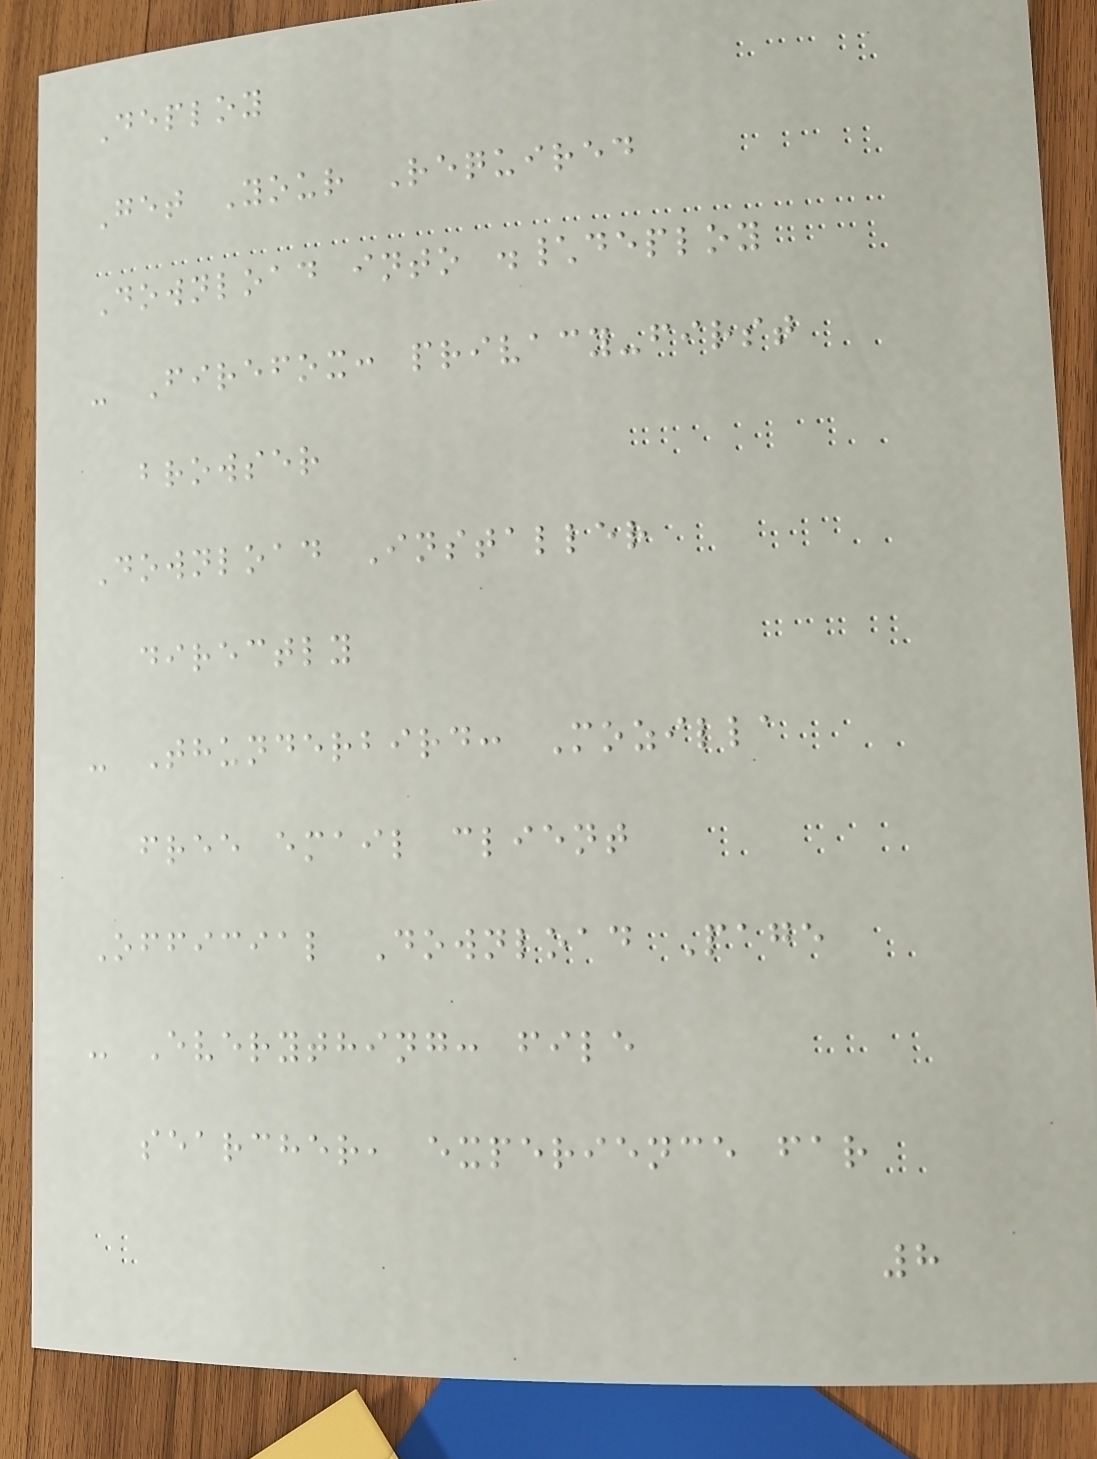Deploy
Get Your Required
Download into .\deploy
- Firefox: privacy-first
browser
Download Installer
directly
- Thunderbird: Mozilla
free email client
Official Download Page
- Everything: file
searcher, experience far
8
